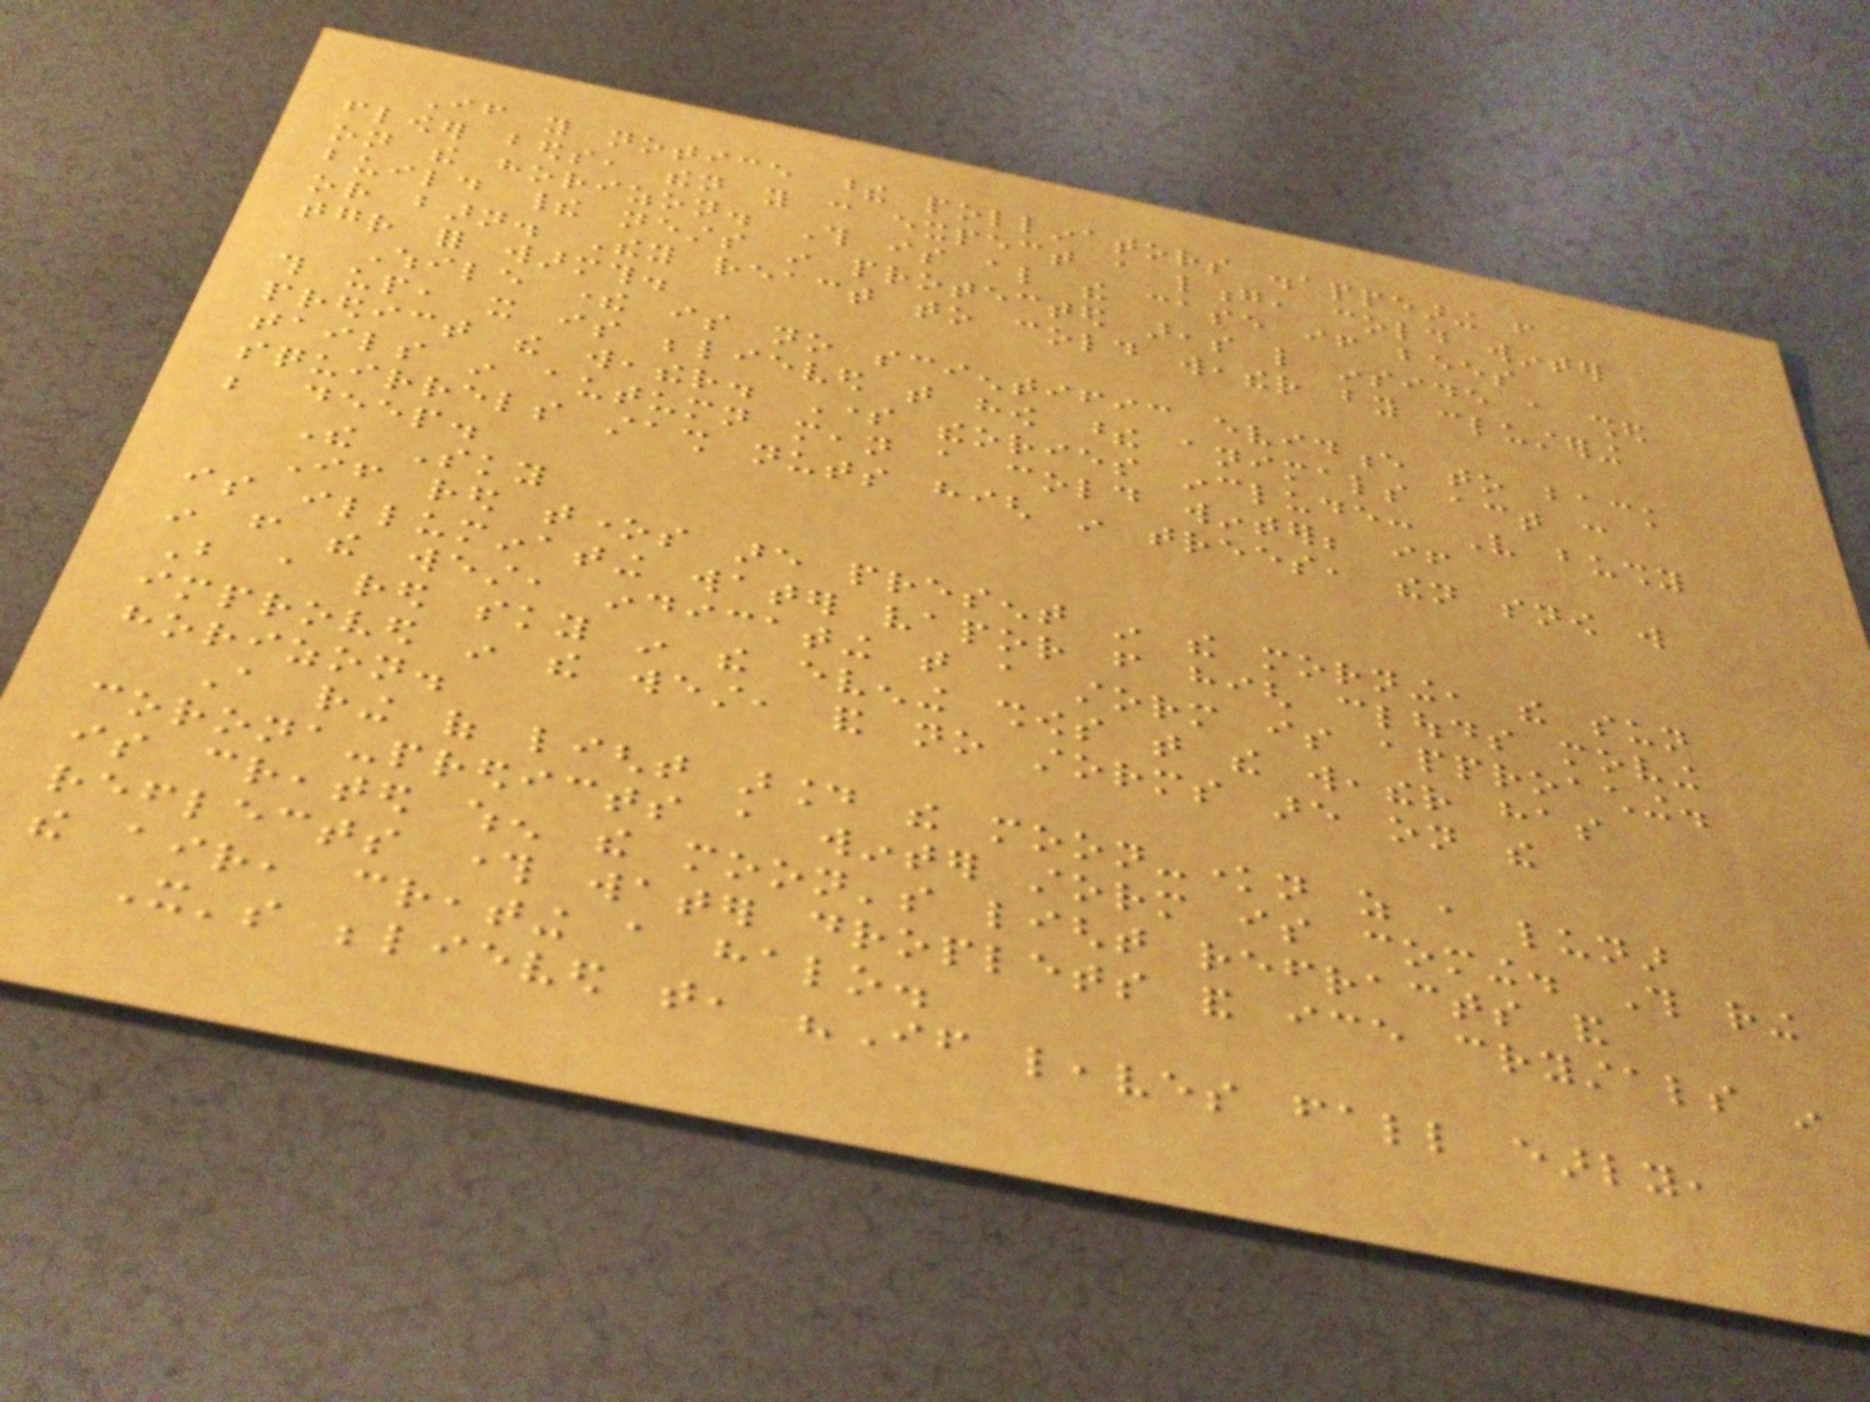If you notice these pollinators disappearing from
flower beds, then you can expect a long, cold winter
on the horizon. This is also the case if bees
build their nests in protected areas like inside a shed
or barn. They react to cold weather by clustering
together for warmth.
While there is no scientific evidence to back
this up, it is believed that how these animals act can
predict the weather. Some theories include: Very bushy
tails in autumn mean a cold winter; if
squirrels stash nuts high in trees, then snow will
be deep.
The Sky
If red tones are present in the morning, the sun
is illuminating water vapor from high clouds moving
in from the west, indicating that a storm is approaching.
But a red sky in the evening shows that the weather has
improved in the west, and no storms are on the
horizon.
A ring of light around the moon-known as a lunar
corona-predicts a winter storm is coming. This ring
is created when the moon's light refracts and
reflects through water droplets and ice crystals in
the air, creating a halo.
It's believed that, "If leaves fall early,
